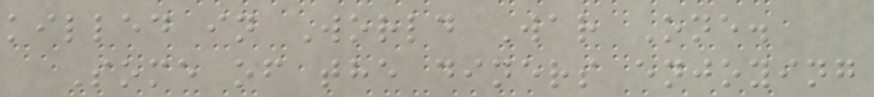killed in World War One.
Some of the diners enjoying
